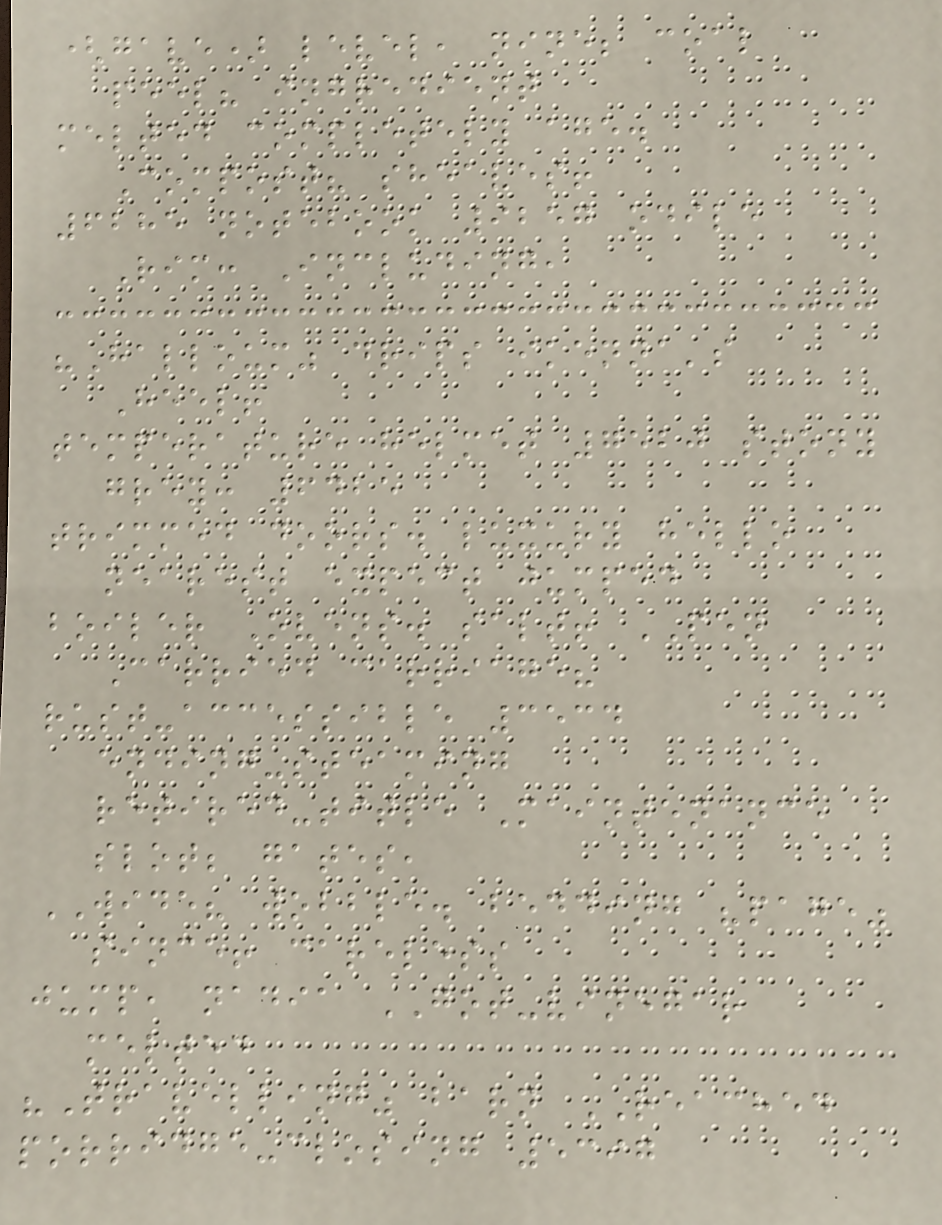(gave) level, nine; coal
peel? ingredient
melted completely age.
Compost? sheaves!
6285 notebook 9257 odile
Rim: Including,
"Halloum" drips ikenna's
Heel!
temperature helmet 7520 stony
grey: 6425
trimmed doors. luxury hello
nearest expect jumped
boiler Ovens. salt! PEN
Carried carriage?
rust-accessible 3534
ending-steaming
retired-title Maintenance
slot; gates,
WIDE? wobble. bedding "page"
since! careless
jump, nadia GOT-vinegar
melted
"Travelling" barn REACHED
porridge-closing 5397
